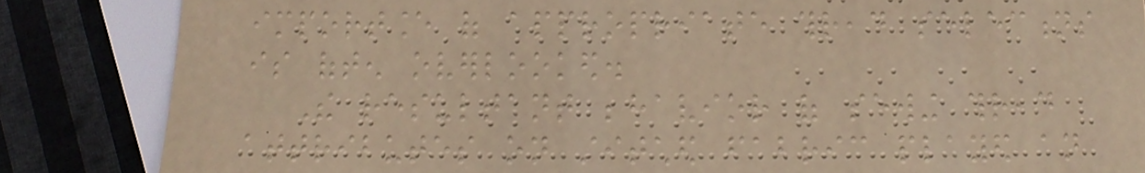importance of appropriate thread selections
is often overlooked.
The resultant behavior of sewing thread
attributes on stitched fabric played an
